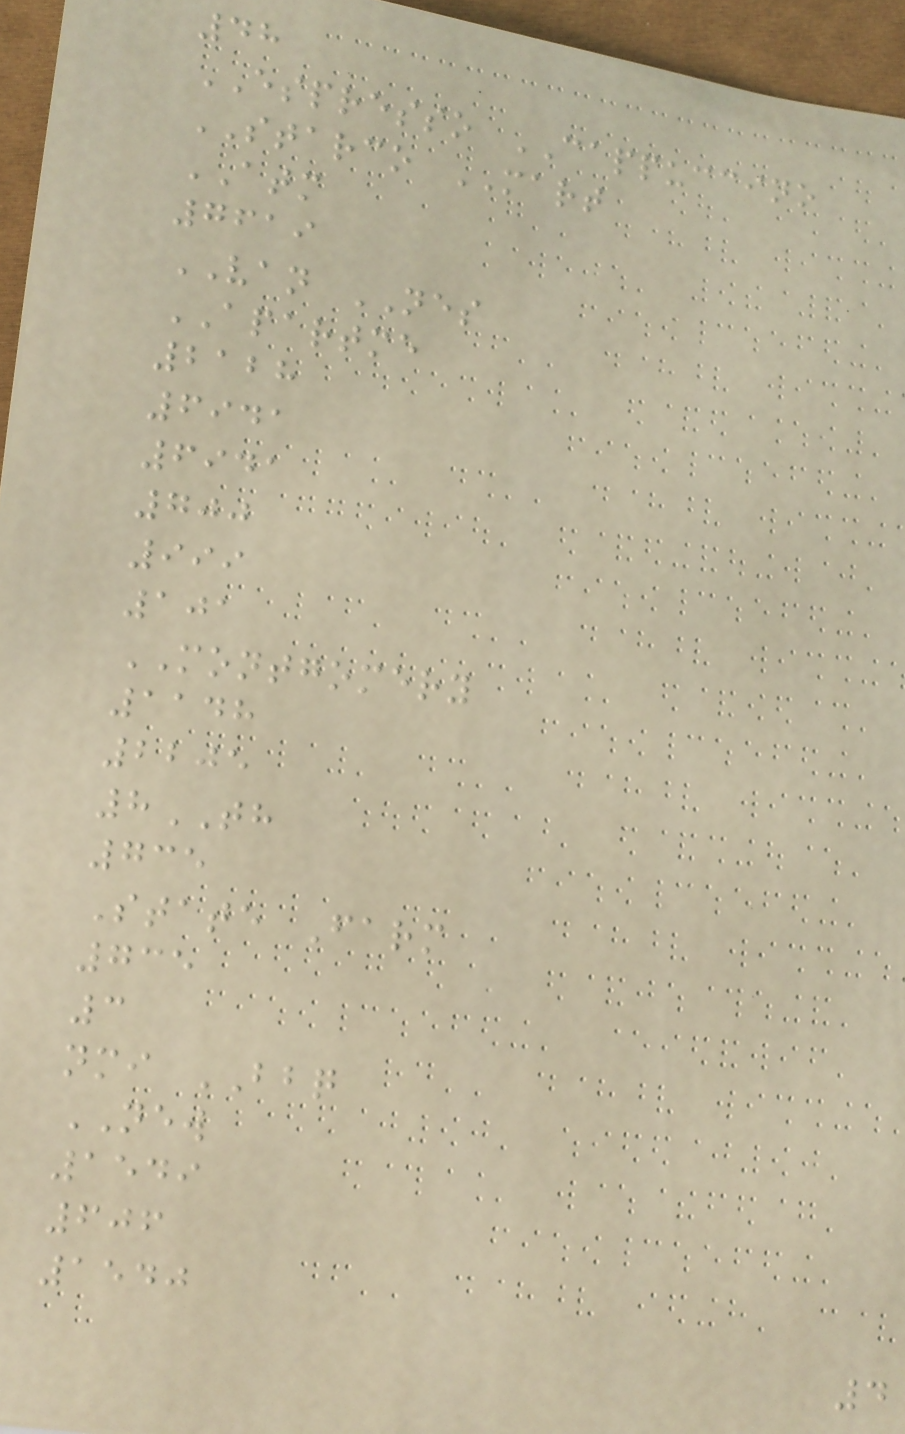48
ESPRESSO CAPPUCCINO
STARCO MART
ATM
7619
VAN NES
APARTME
2128
6941
6941
700
999
101
MONTGOMERY
1148
2205
8TH
735
State Farm
735
3
nmi BBQ
NEW
1549
606
1540
4
